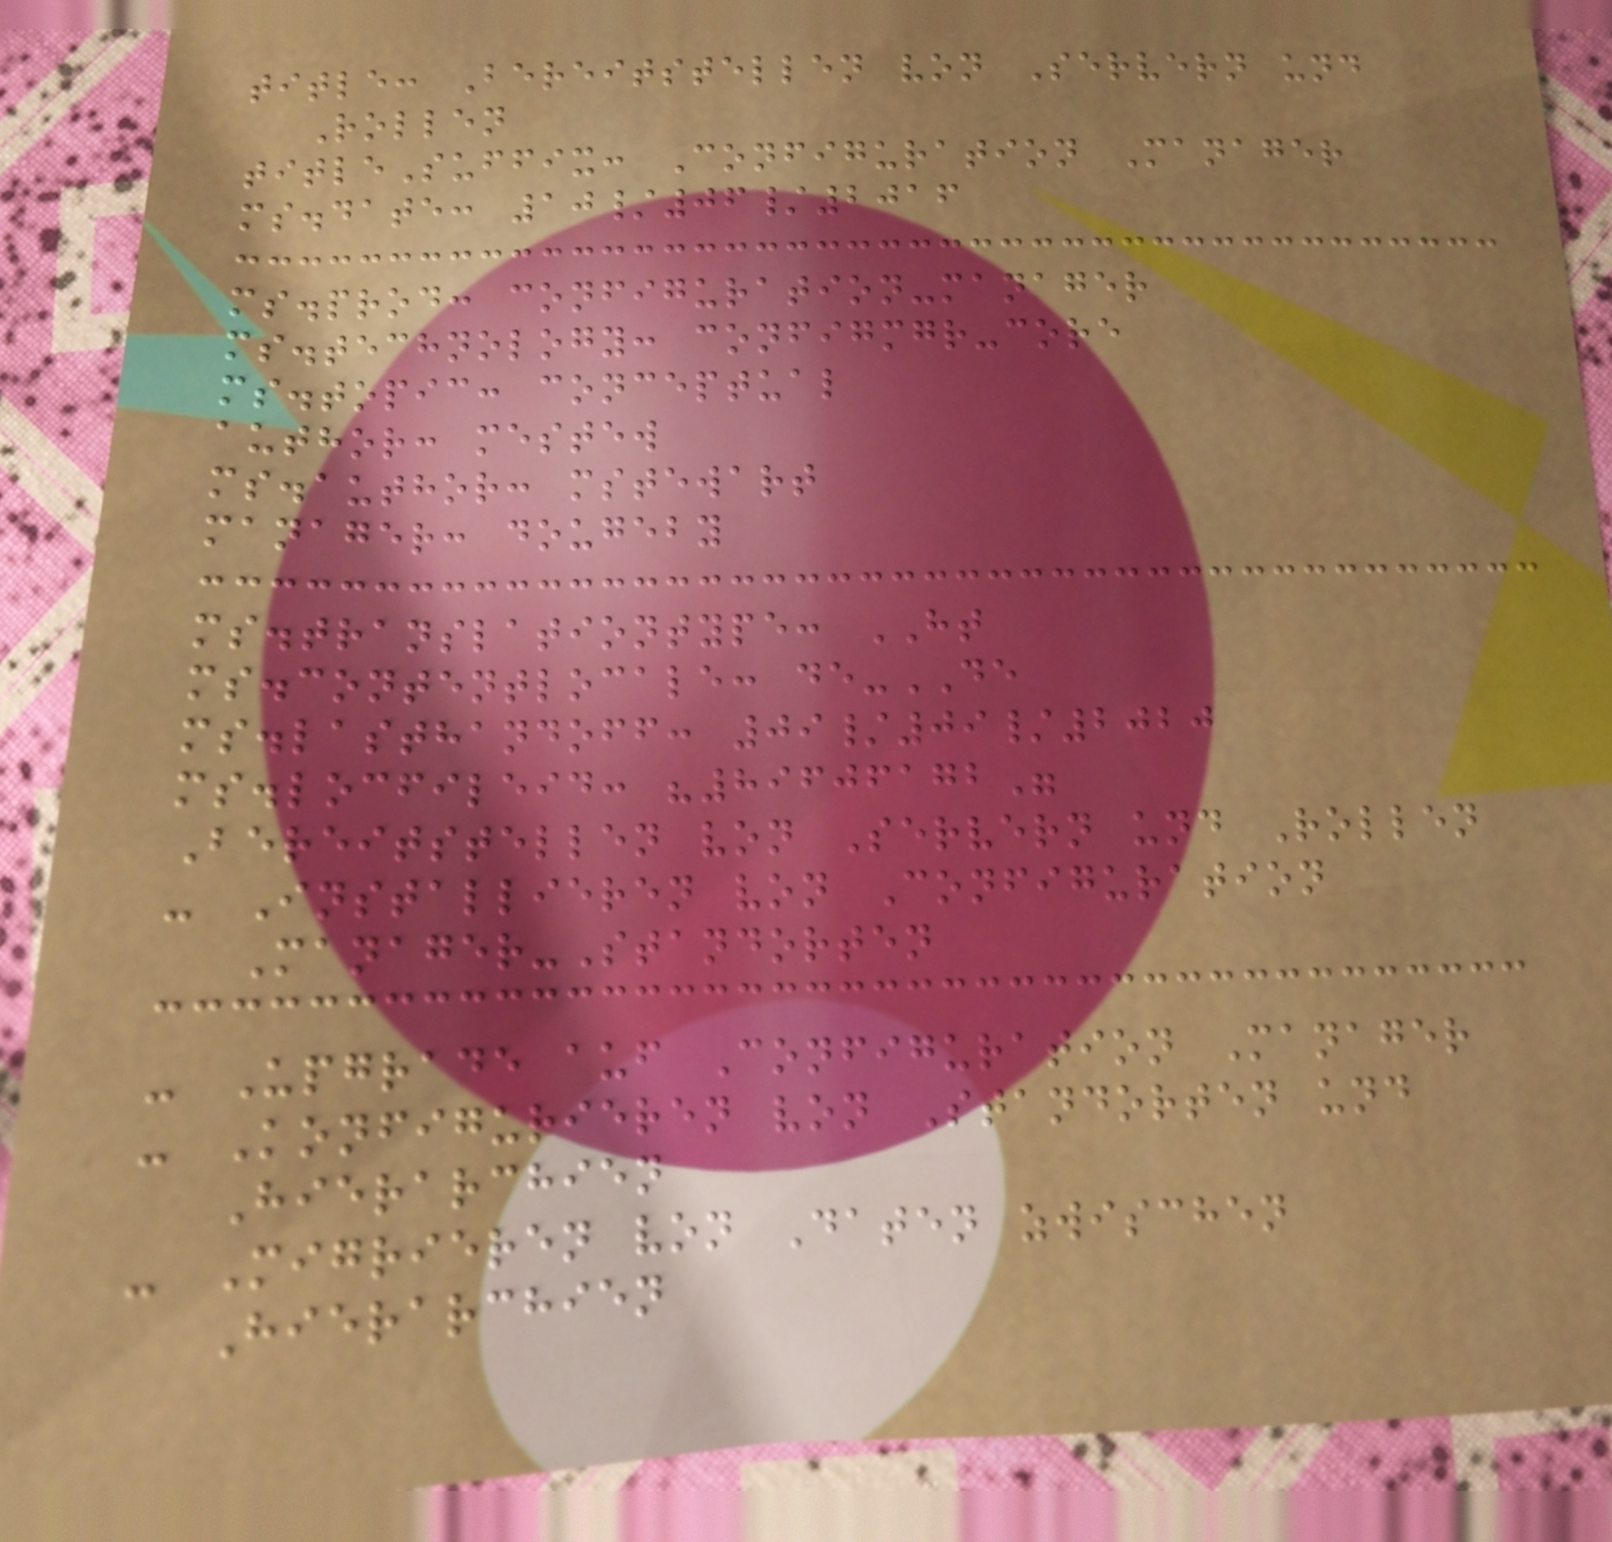title: Bereitstellen von Servern und
Rollen
titleSuffix: Configuration Manager
ms.date: 10/06/2016
ms.prod: configuration-manager
ms.technology: configmgr-core
ms.topic: conceptual
author: mestew
ms.author: mstewart
manager: dougeby
ms.translationtype: HT
ms.contentlocale: de-DE
ms.lasthandoff: 09/09/2020
ms.locfileid: "89606172"
Bereitstellen von Servern und Rollen
- Installieren von Configuration
Manager-Standorten
- Upgrade auf Configuration Manager
- Konfigurieren von Standorten und
Hierarchien
- Migrieren von Daten zwischen
Hierarchien
